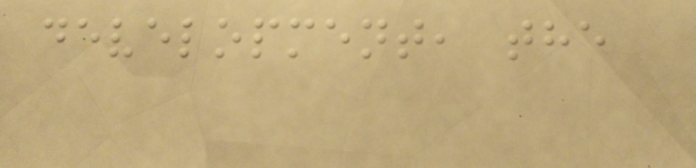development, the
